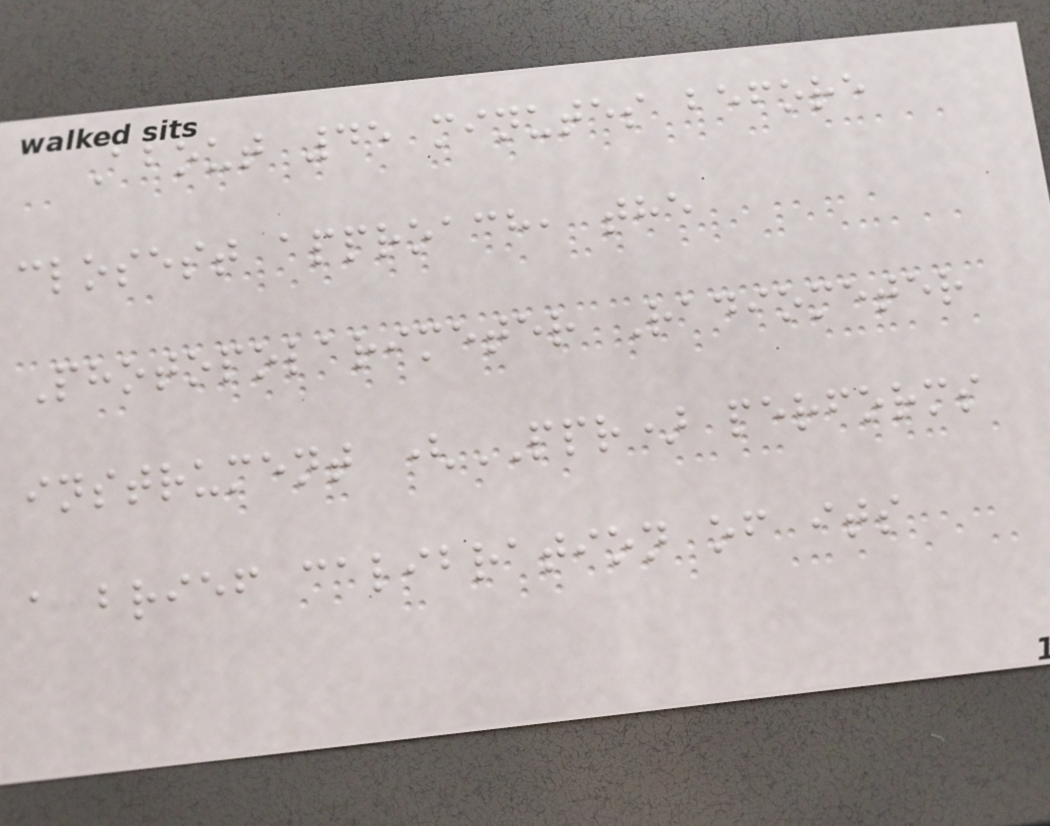About 45 minutes before
closest approach, the
Photopolarimeter Radiometer
instrument (PPR) performs
a brief calibration of its
